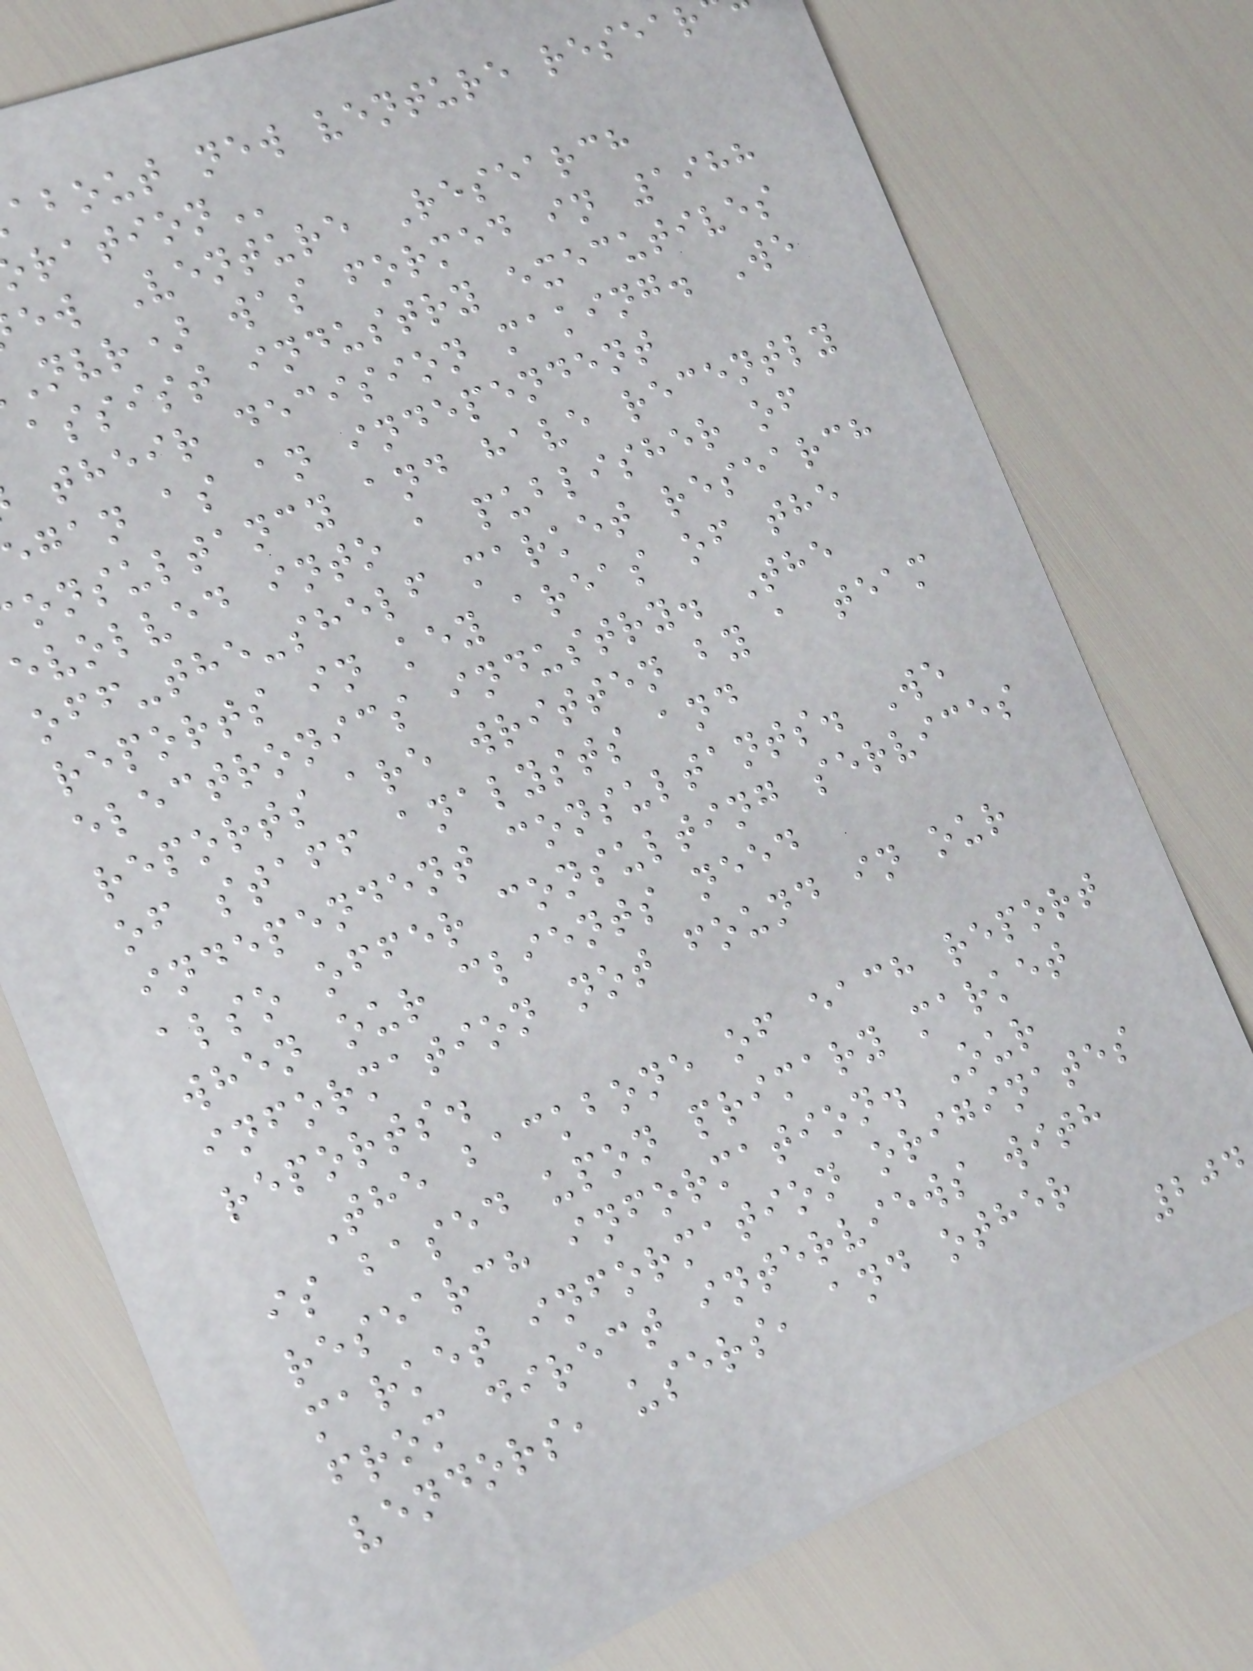about new venture
ew Venture Research
nvr) was formed in 1988
assist industry executives
their decision making. We
egan as an independent
onsultancy and have recently
evolved into a publisher of
off-the-shelf market research
reports in key areas of the
electronics industry. The
reports are written by a team
of staff analysts and
independent consultants. We
also offer consulting services
when our clients need
information not found in our
reports.
The backbone of each report
is based upon primary market
research information. Our
market information originates
from direct interviews with
vendors, users, and other
204
